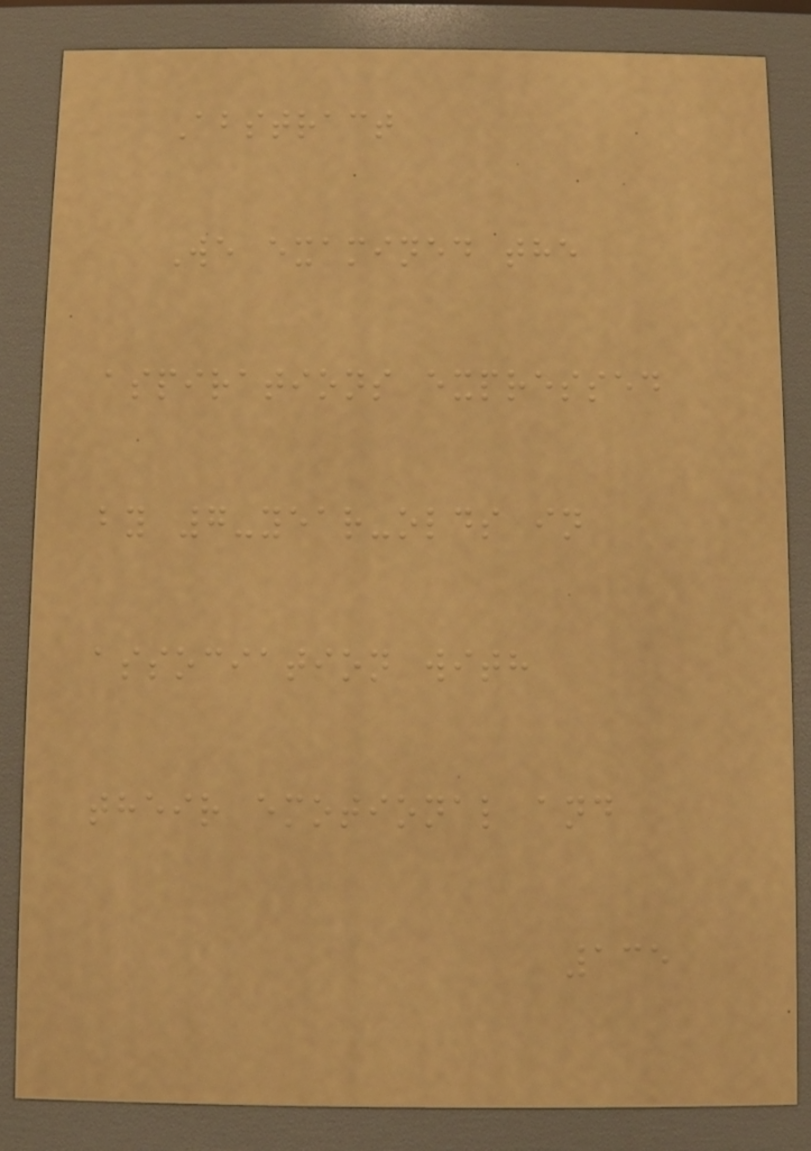Abstract
We examined the
aspirations expressed
by 7-year-olds in
association with
their emotional and
135
